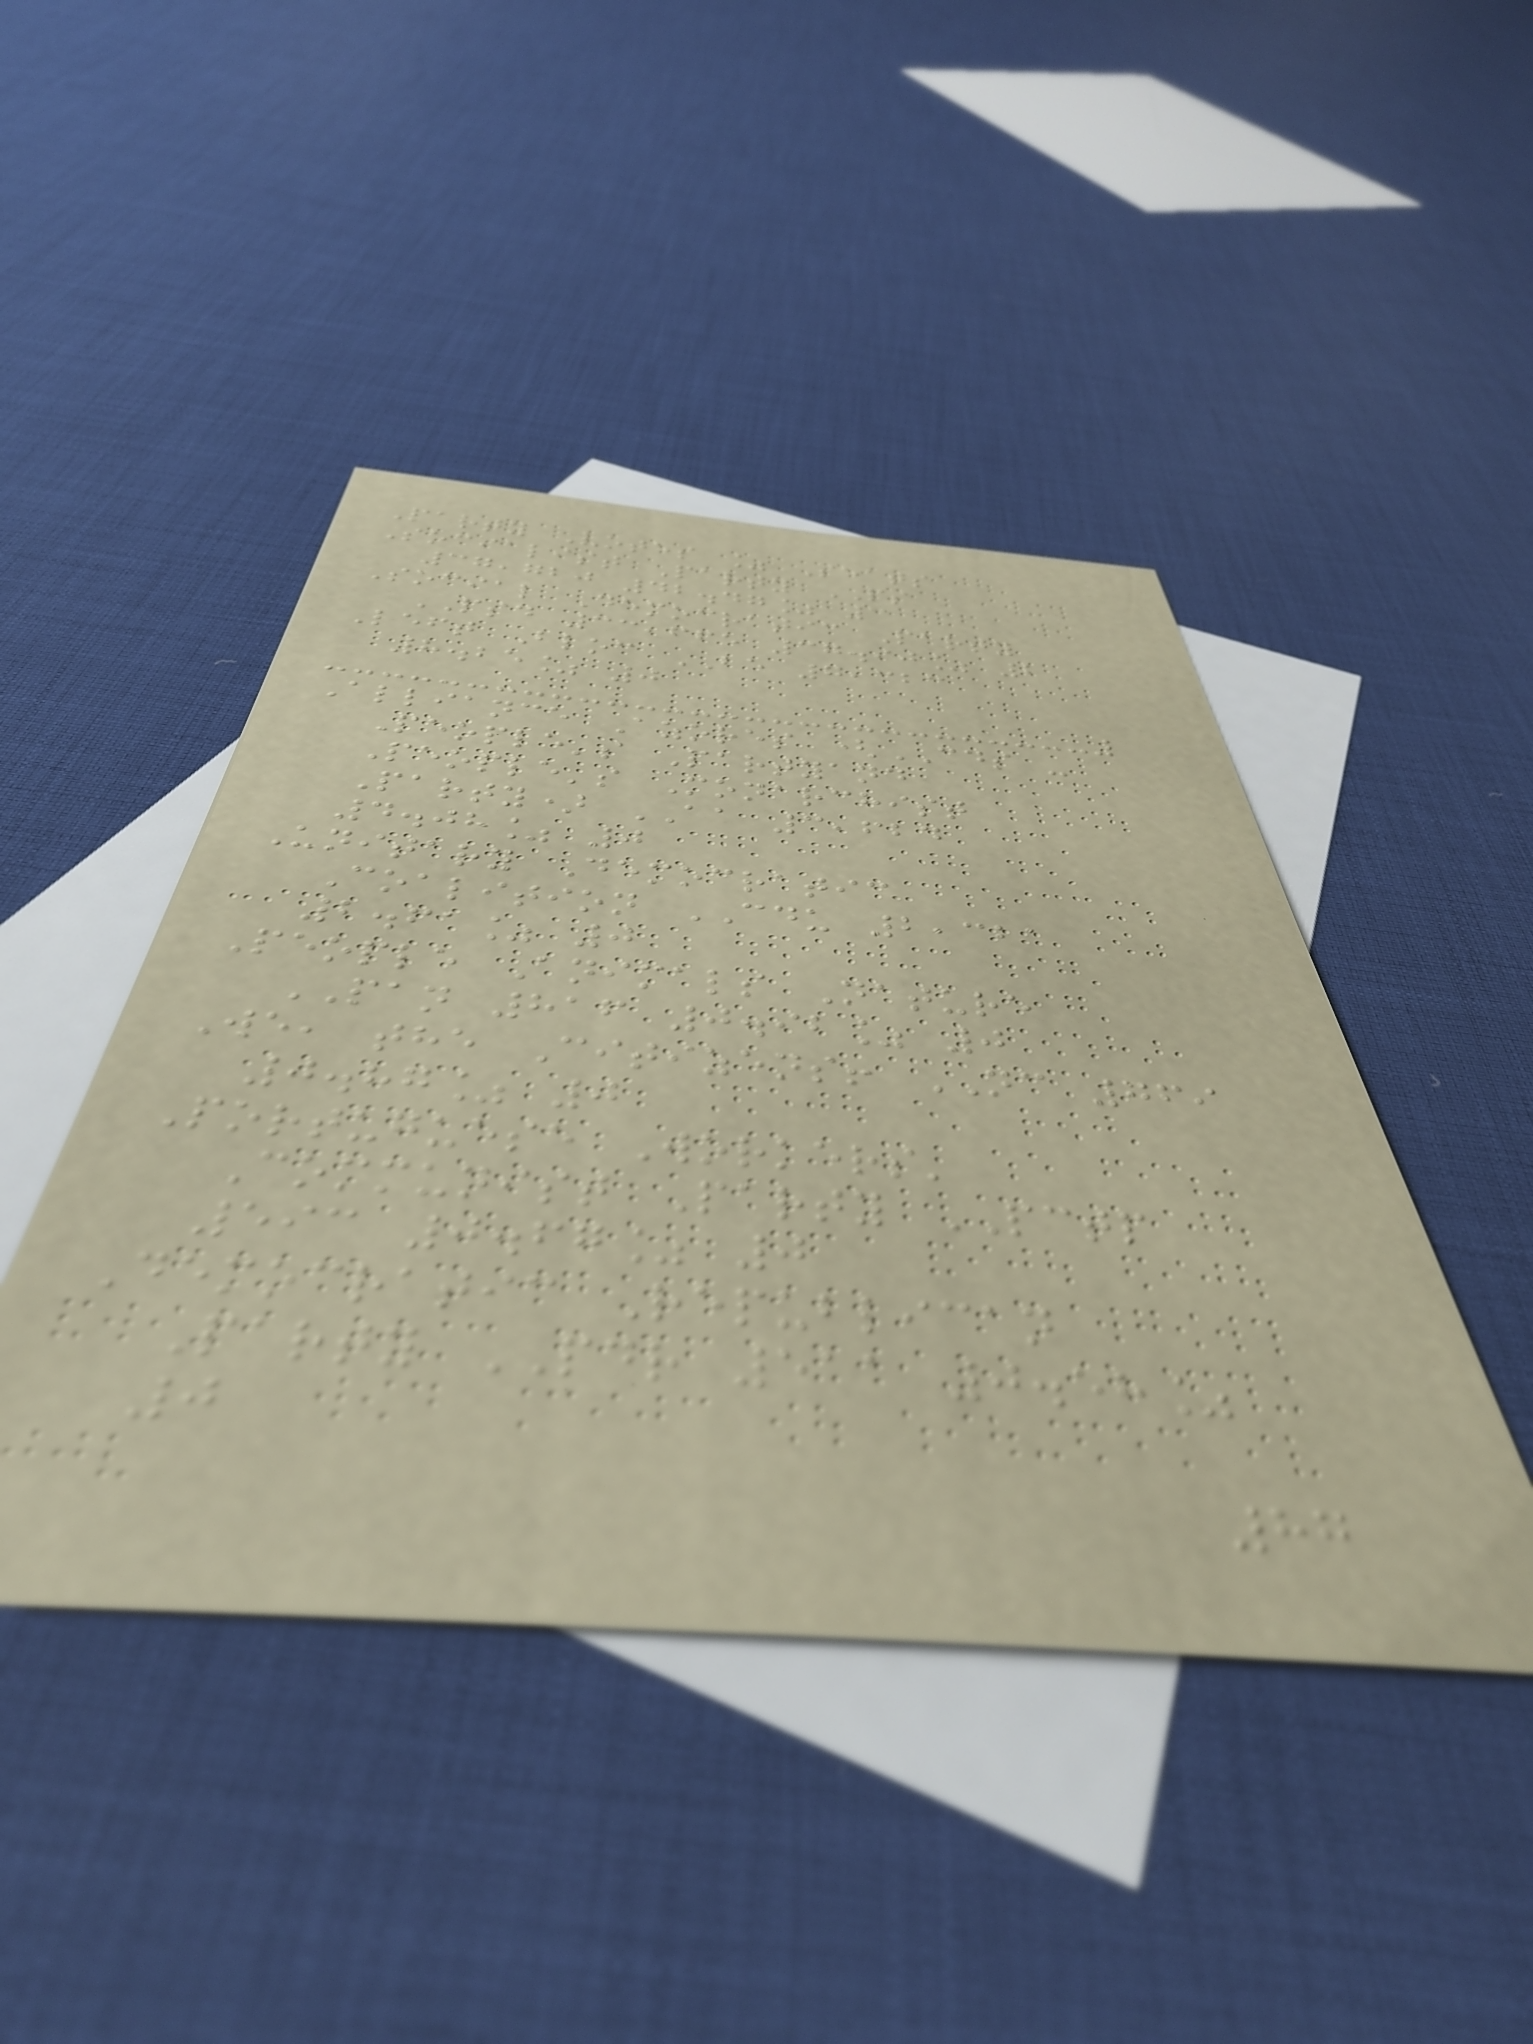Party Votes % Seats
Socialist Party PS
37,720 42.47% 3
Social Democratic Party
PSD 33,665 37.90% 2
Left Bloc BE 7,323
8.25% 0
Alliance Azores (CDS -
People's Partyand
People's Monarchist
Party) AA 3,624
4.08% 0
Unitary Democratic
Coalition CDU 2,321
2.61% 0
People Animals Nature
PAN 816 0.92% 0
We, the Citizens! NC 769
0.87% 0
Portuguese Workers'
Communist Party PCTP
593 0.67% 0
Democratic Republican
Party PDR 511 0.58%
0
87
